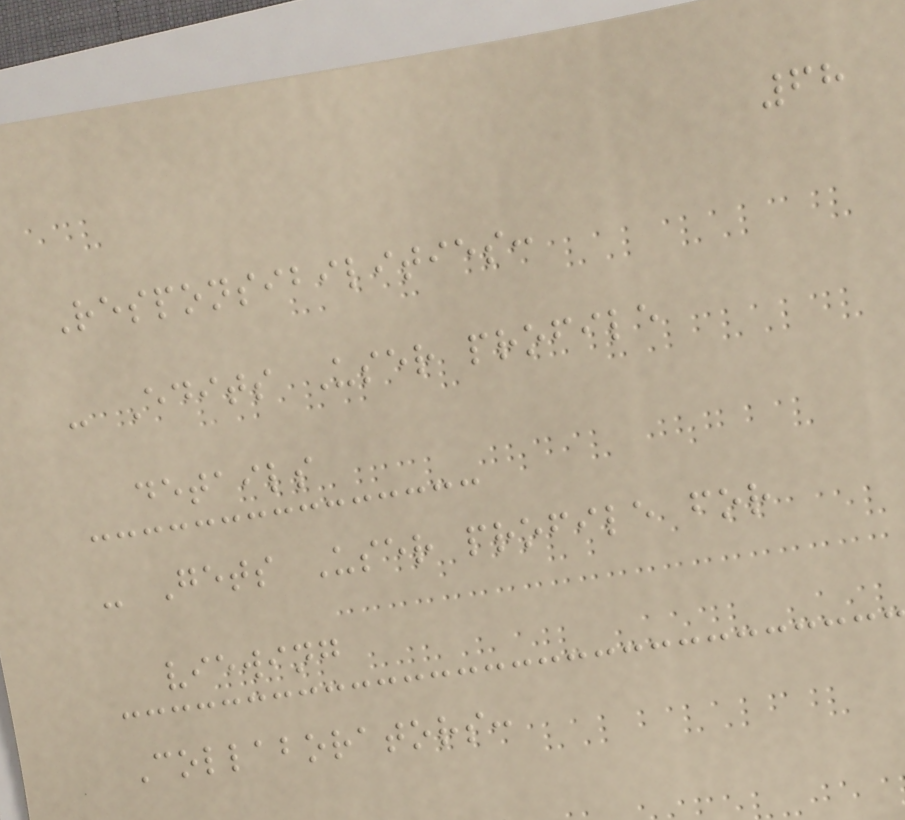68
Responsibilities:
- Edits User profile
details
- Gets User profile for
viewing
Collaborators:
